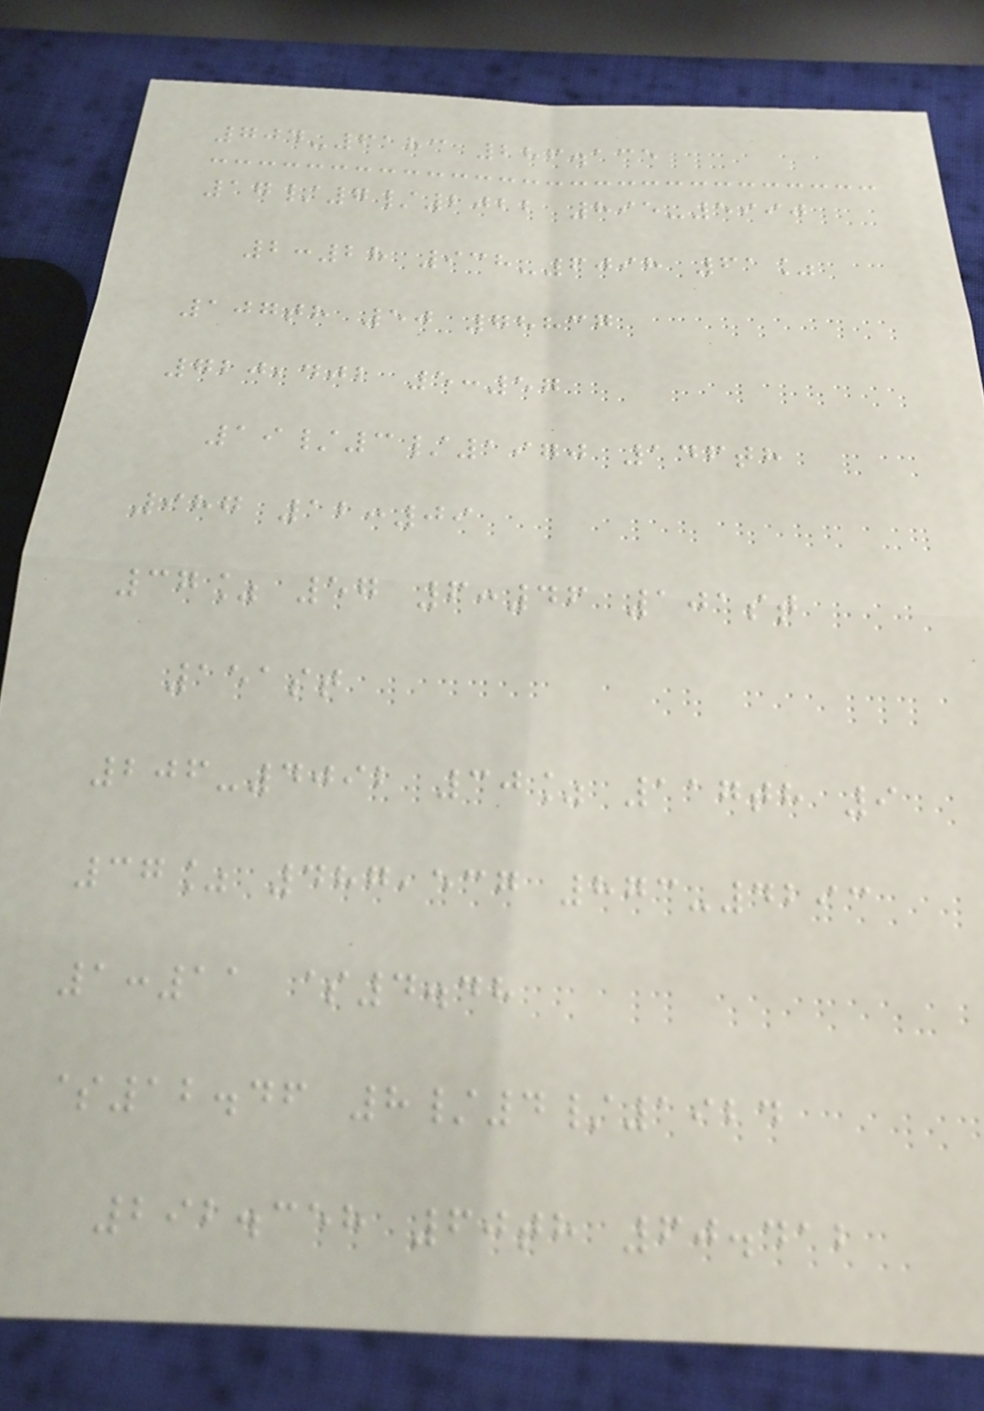704-6183 286.135
17/7/2022 895-5990
2:28 938-6098 61%
107th 50 78837
720,402 5:57
19/3/1970 146th
987 12:09
37% 57 6:46 101st
151st
206-4092 30% 117th 9
37% 487,537 873-4293
1:11 $4.48
$12.46 8/4/1924
292.358 60th 60.412
